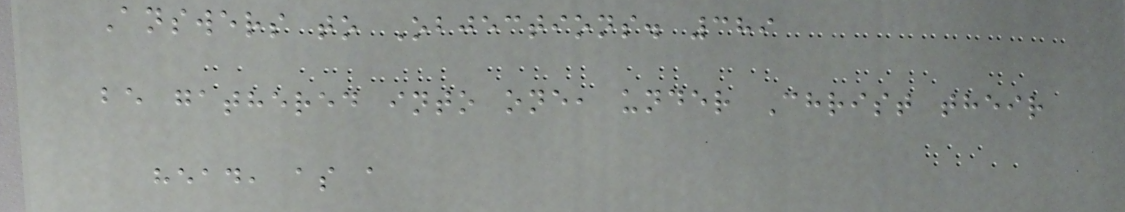Answers to Objections. 389
be gathered into one, under Christ their
head, as a
